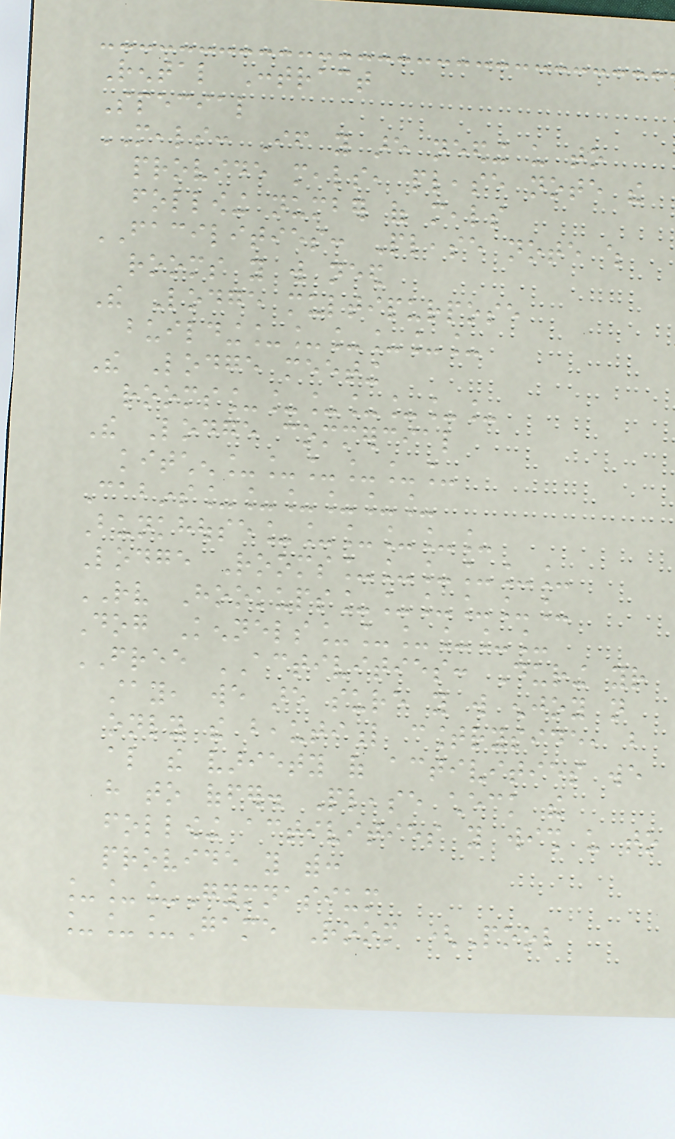Rental Contract
Special
MEALS: If you are needing us to
provide meals, please note the
following number of meals
FACILITIES: Please note which
rooms you will need
The Lodge multipurpose
building______
The Lodge meeting
rooms_______
The Lodge commercial
kitchen______
Cabins______
Bunkhouse______
Lodge Rooms______
RV Hookups______
Dog Kennels______
FREE ACTIVITIES: During your
stay, we are sure you will enjoy not
only the beautiful countryside, but
also the variety of activities we
have to offer. Please check the
following activities you wish us to
provide you with:
___Gymnasium
___Game Room (Pool
